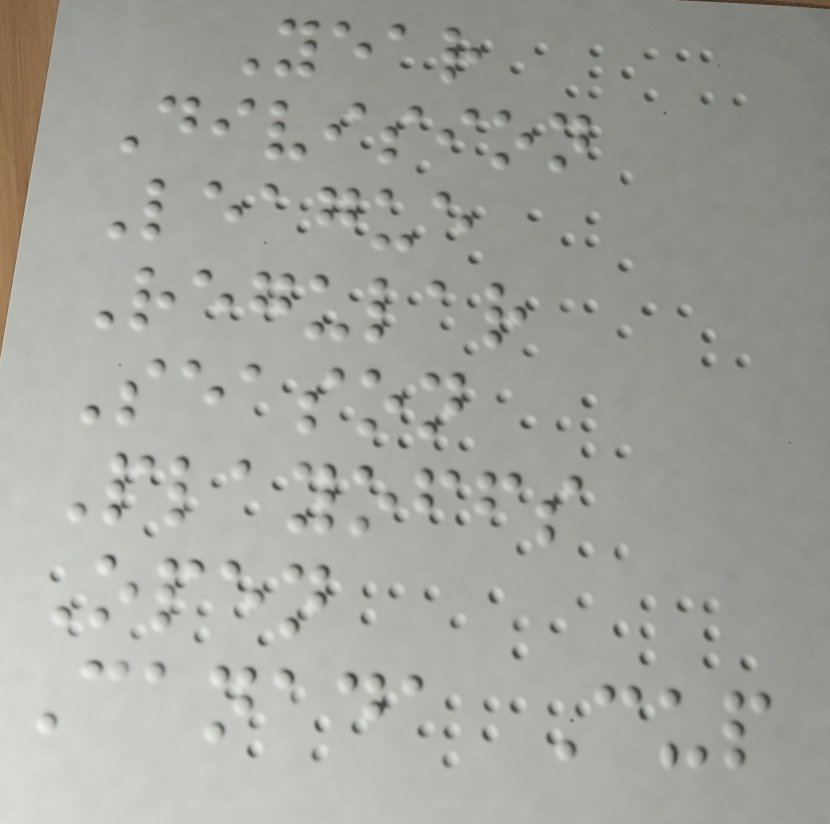Year
Division
League
Regular
Season
Playoffs
Open
Canada Cup
